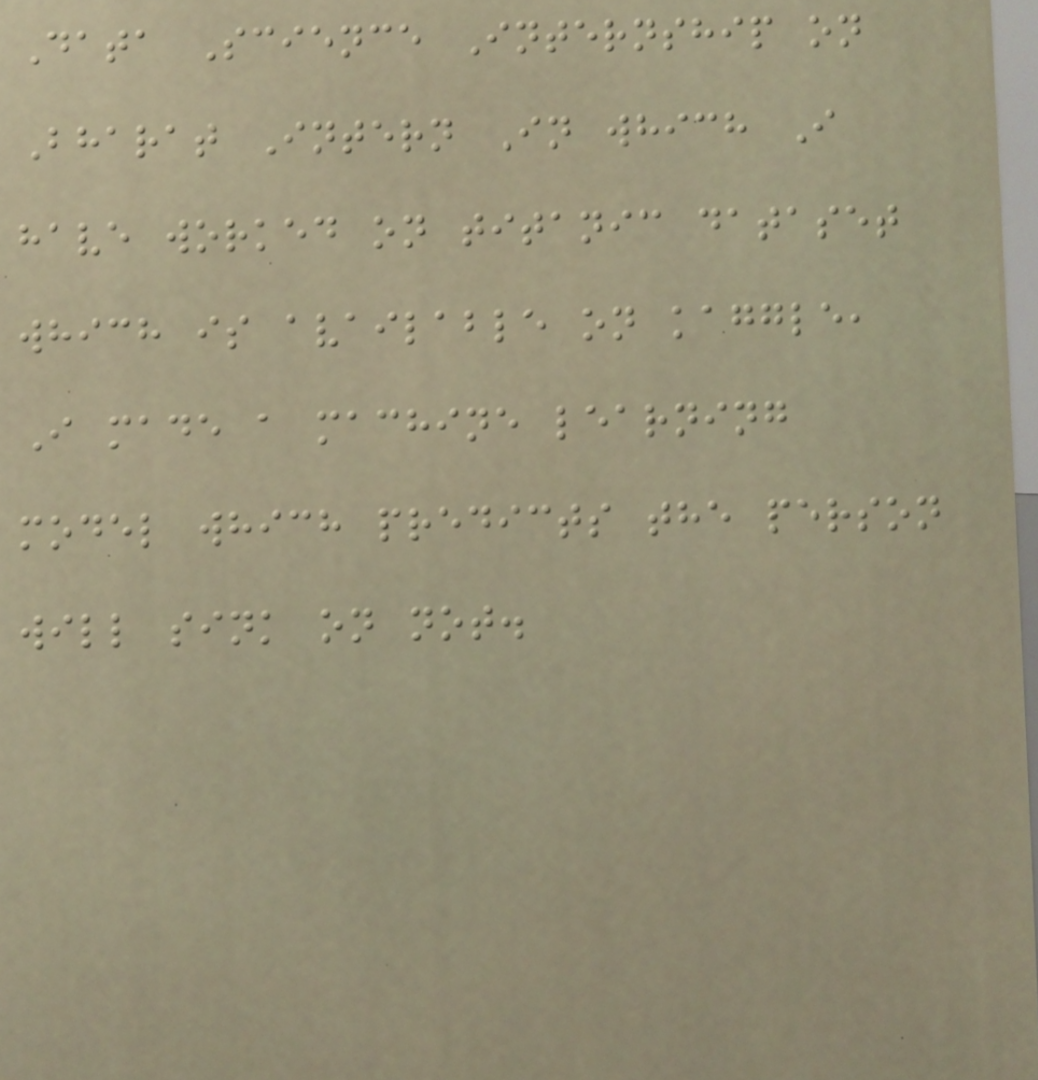Data Science Internship on
Bharat Intern In which I
have worked on titanic dataset
which is available on kaggle,
I made a machine learning
model which predicts the person
will sink on not.
